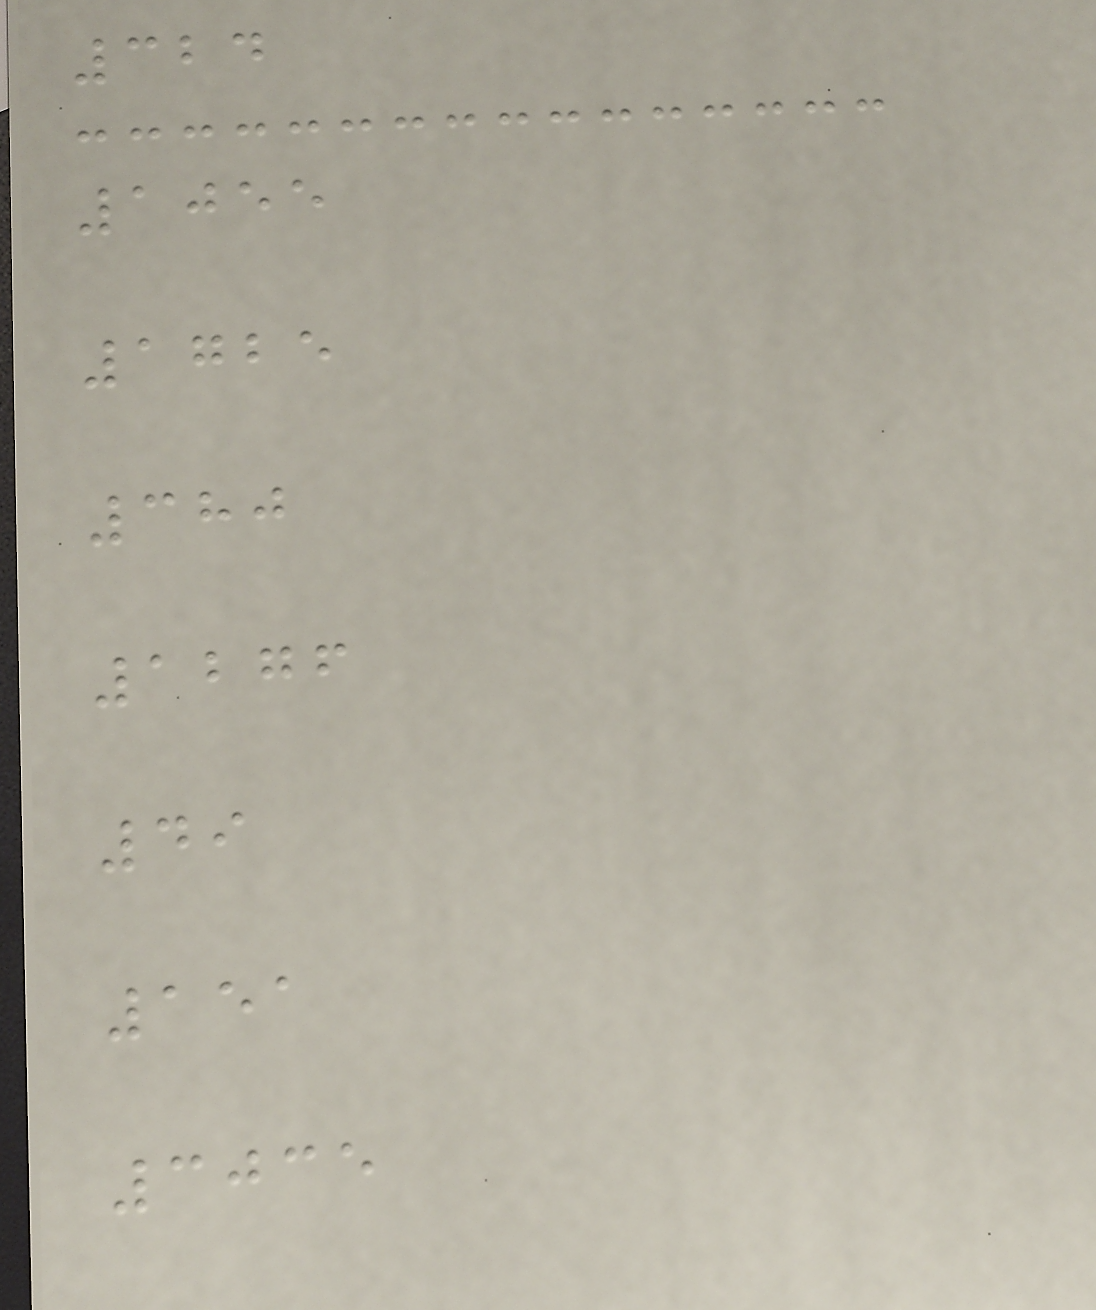324
1055
1725
380
1276
49
151
3035
